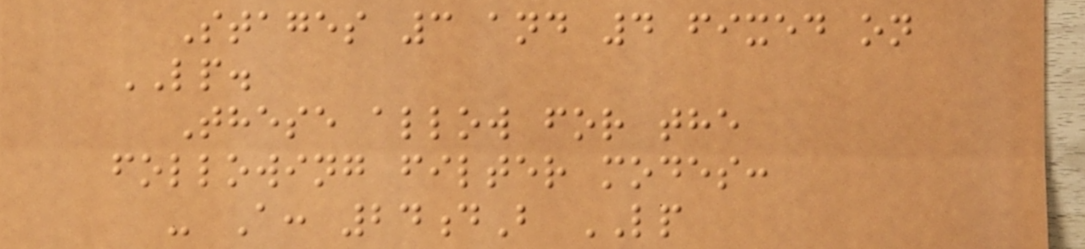Stages 3 and 4 fixed on
LP.
These allow for the
following filter modes:
- A: 24dB LP
